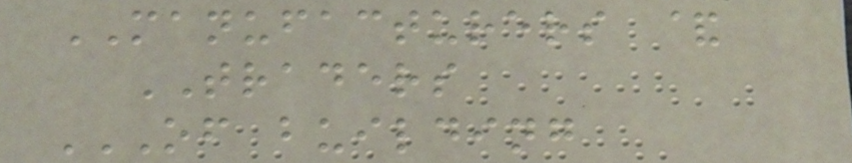MANUFACTURERS &
TRADERS
OF BUILDING
